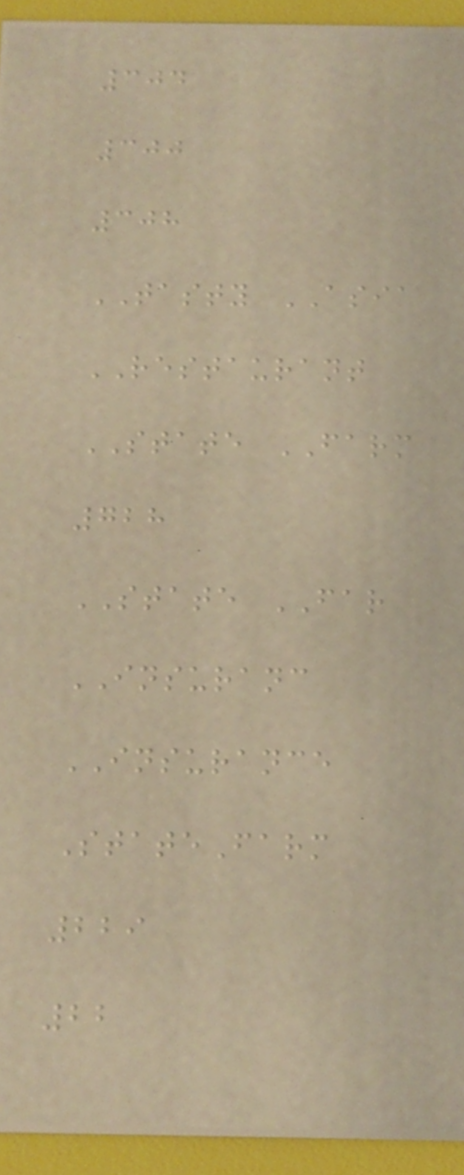304
300
308
TASTY ASIA
RESTAURANT
STATE FARM
728
STATE FAR
INSURANC
INSURANCE
StateFarm
229
22
